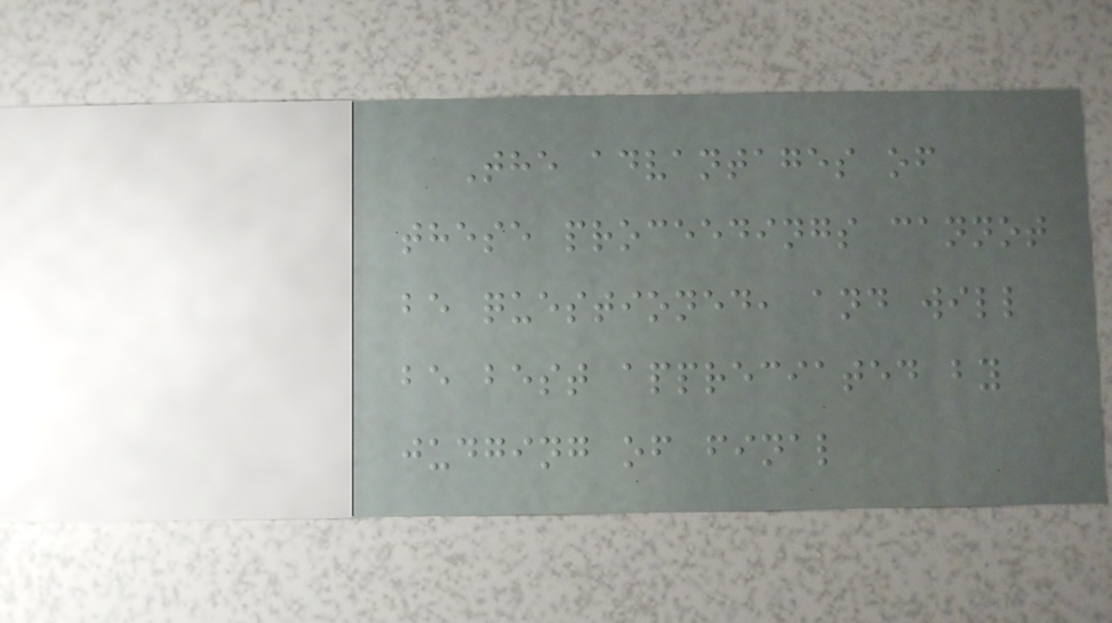The advantages of
these proceedings cannot
be questioned, and will
be best appreciated by
judging of final
